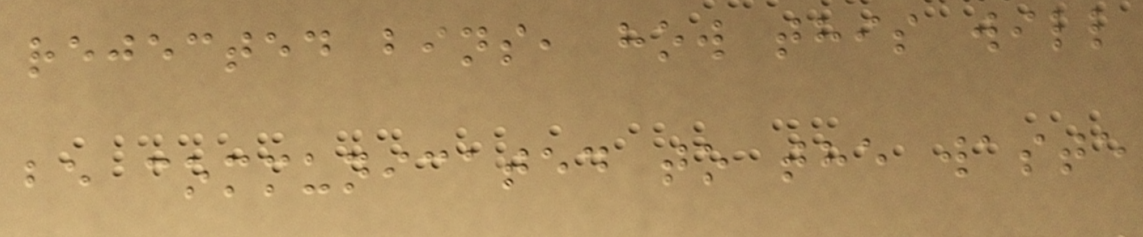rejected bins, how this will
be communicated to the waste
